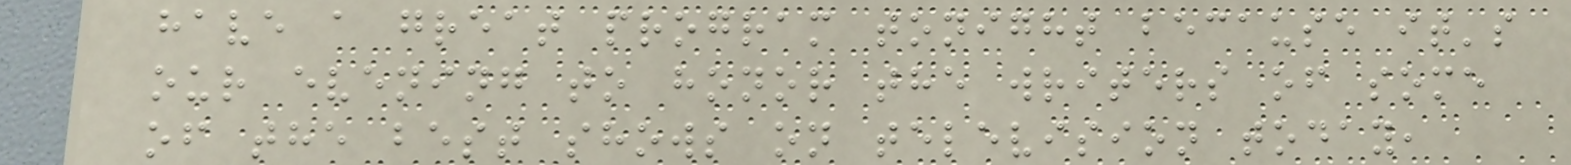have a great program tonight because it's
our evening to honor the writers of some
of the best shows on television today,
